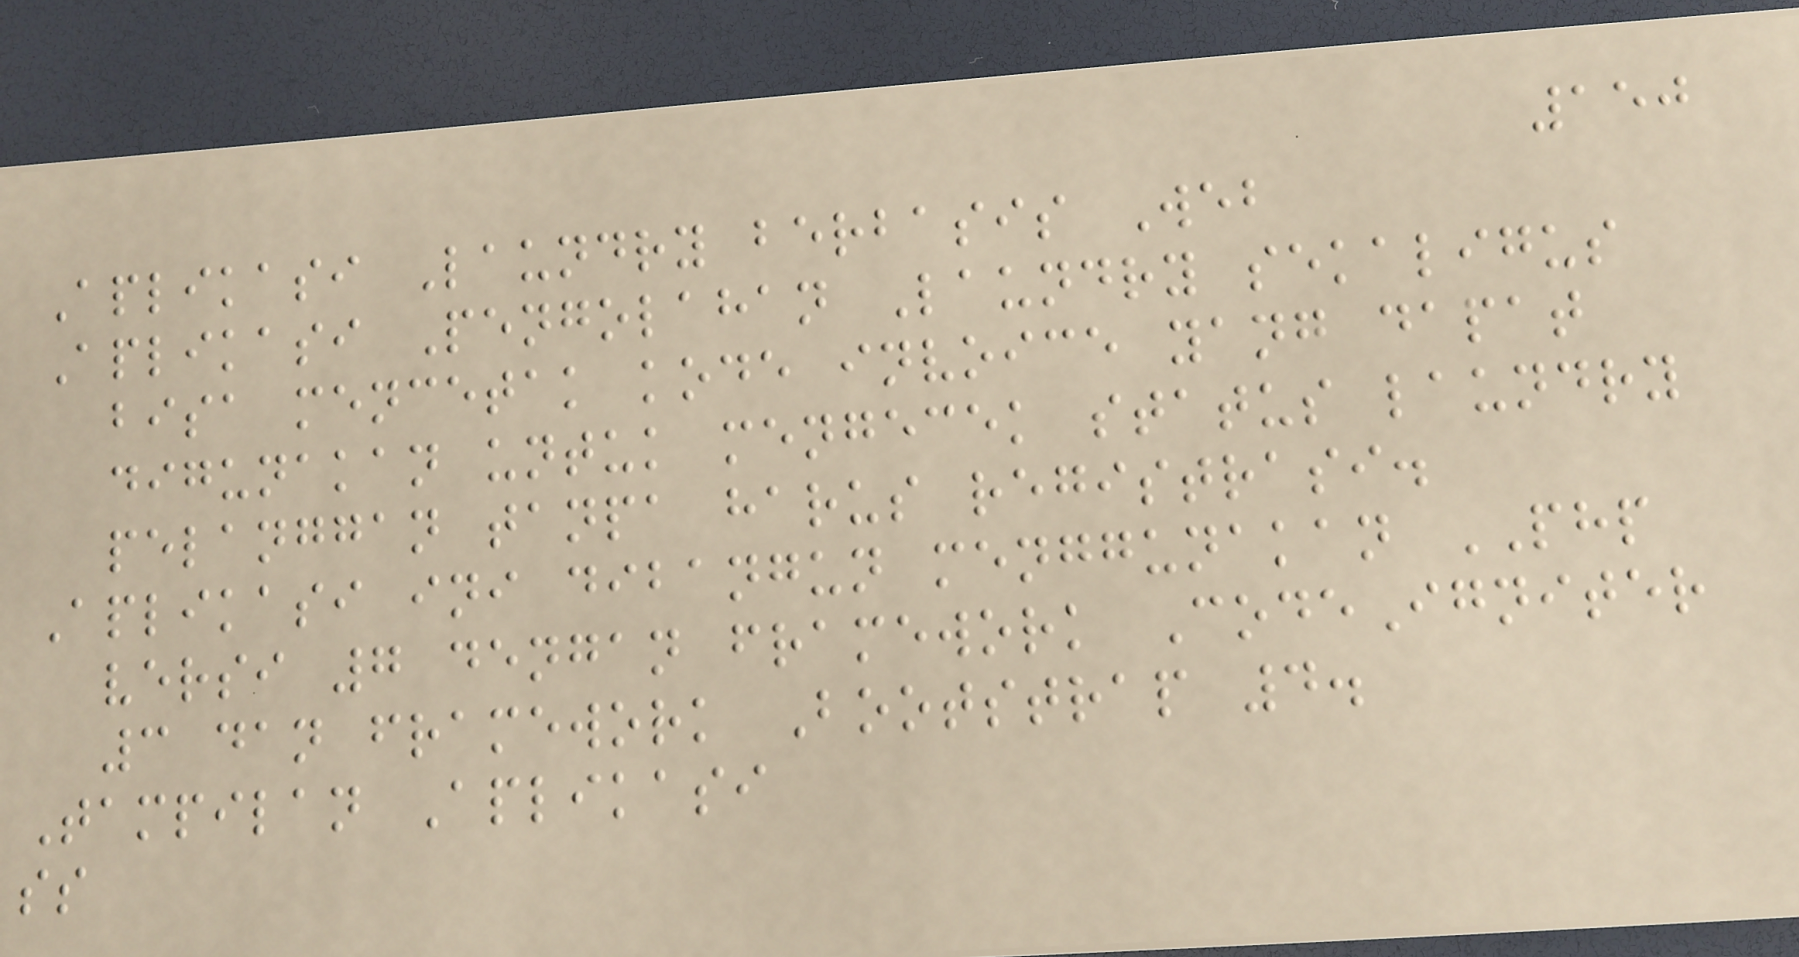150
Aplikasi Laundry berbasis Web
Aplikasi Pengolahan Laundry sekaligus
bisa mencetak kode invoice yang dapat
digunakan untuk mengecek status laundry
pelanggan tanpa harus registrasi.
Aplikasi ini dibangun menggunakan PHP
versi 7 dengan framework CodeIgniter
3 dan framework Bootstrap 4.
Tampilan Aplikasi
ss
